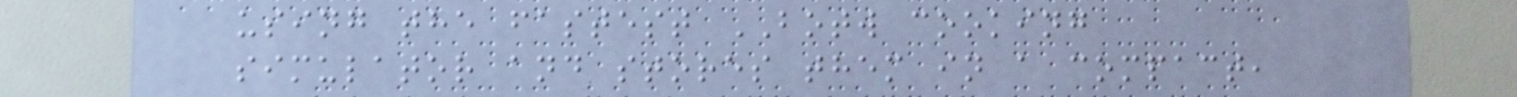using the fastest BOTW cooking
simulator and stores them in a compact,
